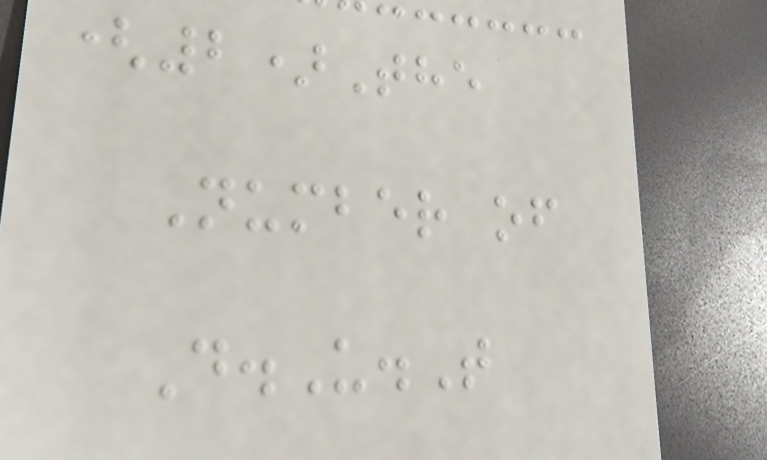(2)The
Number of
D.U.T
